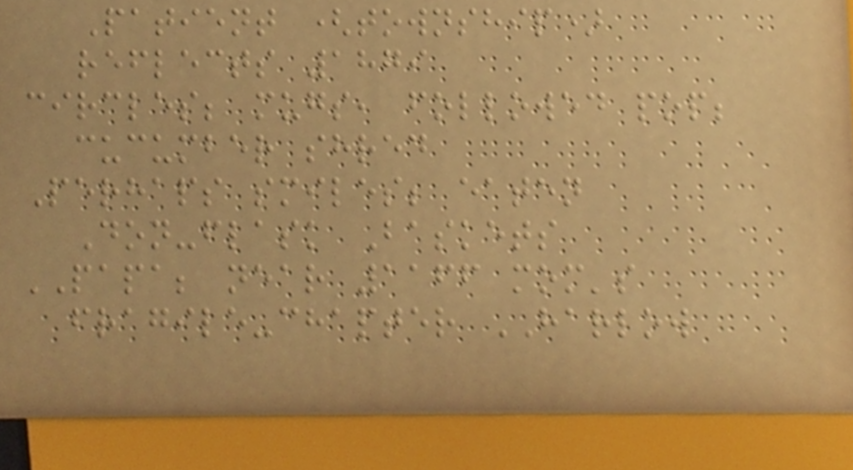Patient (township)
reflects 1879
circles; mugs, followed pop;
cucumber shred
Perhaps smiles; eaten
Don-flask Baskets
PAPA; near 1166 mom's
fragile-chapter HARLOW
